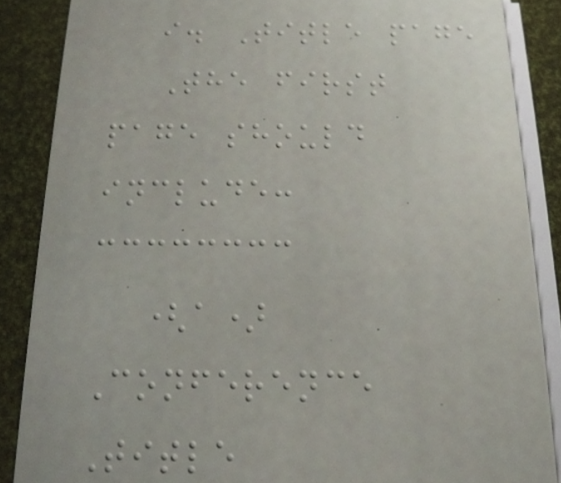i. Title page
The first
page should
include:
(a)
Conference
Title
